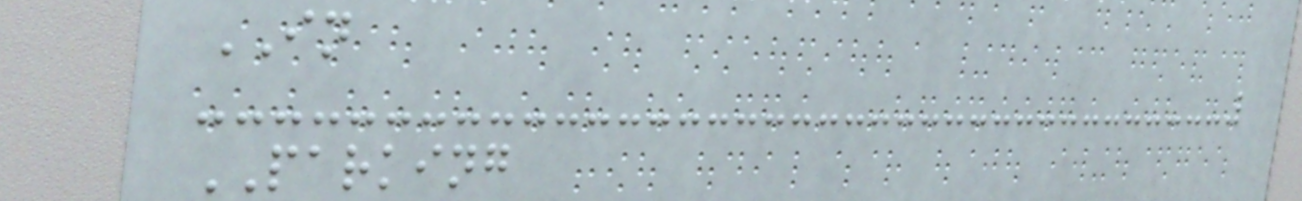IN
PARKING
